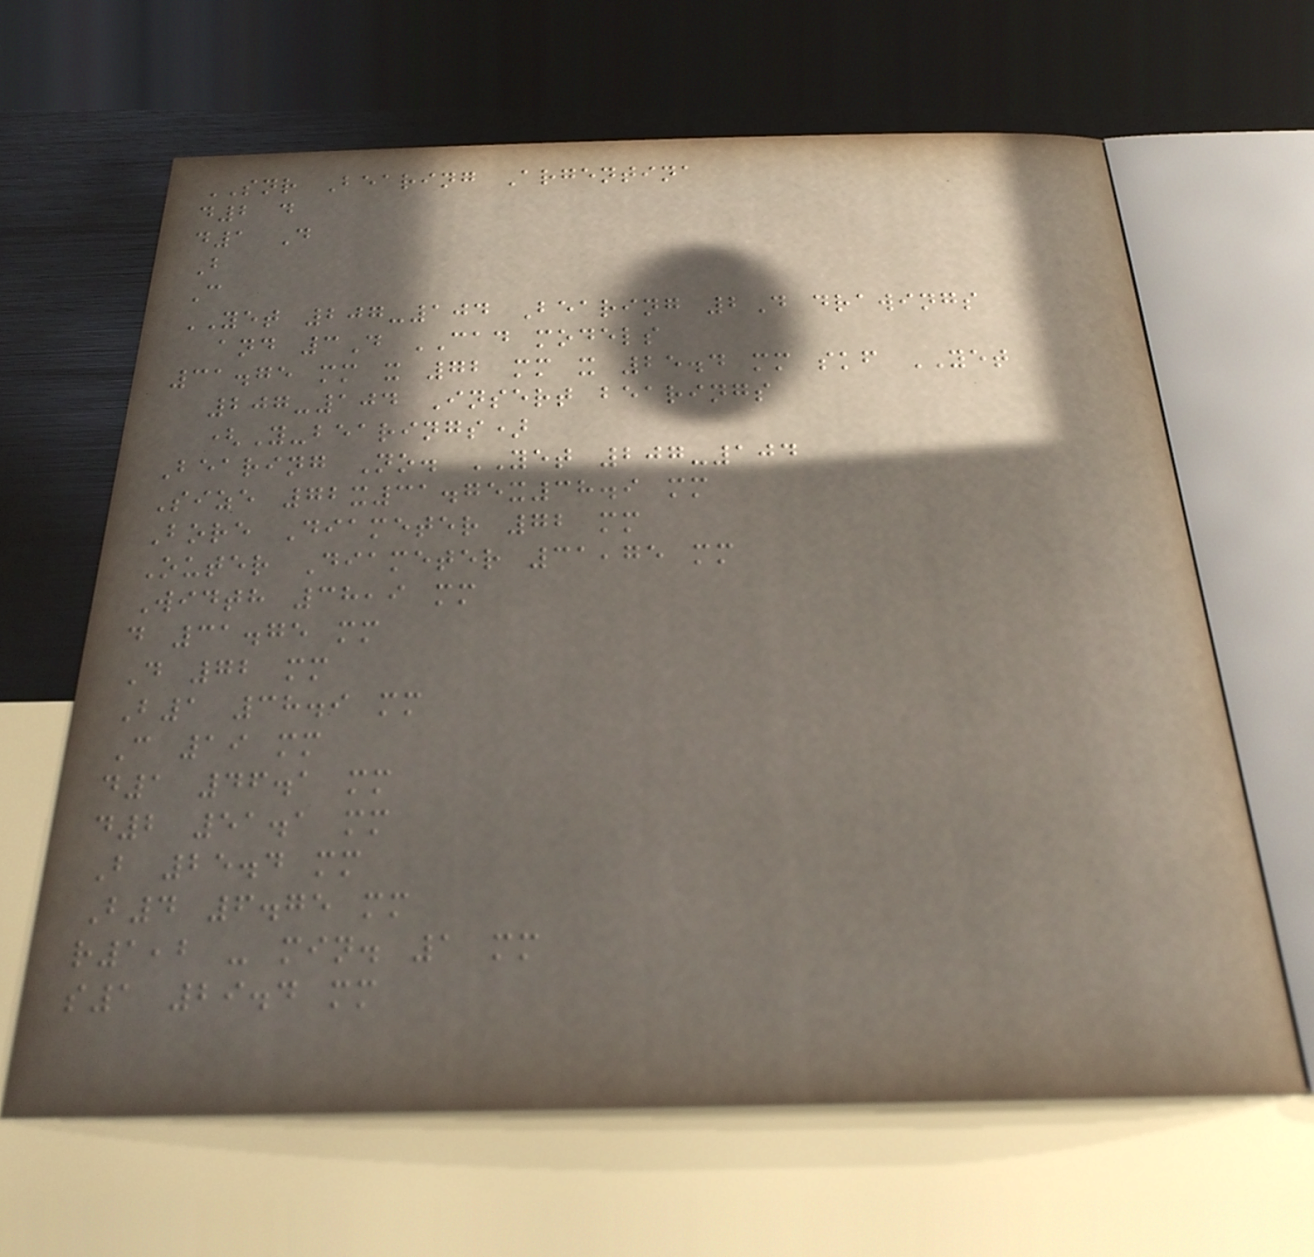SNR Bearing Argentina
d2 d
d1 D
B
C
YET 207-104 Bearing 2D drawings
and 3D CAD models
31.75 mm x 72 mm x 25.4 mm skf YET
207-104 Insert bearings
(Y-bearings)
Bearing No. YET 207-104
Size 72x31.75x38.9 mm
Bore Diameter 72 mm
Outer Diameter 31,75 mm
Width 38,9 mm
d 31.75 mm
D 72 mm
B1 38.9 mm
C 19 mm
d1 46.1 mm
d2 51.1 mm
B 25.4 mm
B4 6.75 mm
r1,2 - min. 1 mm
s1 29.4 mm
